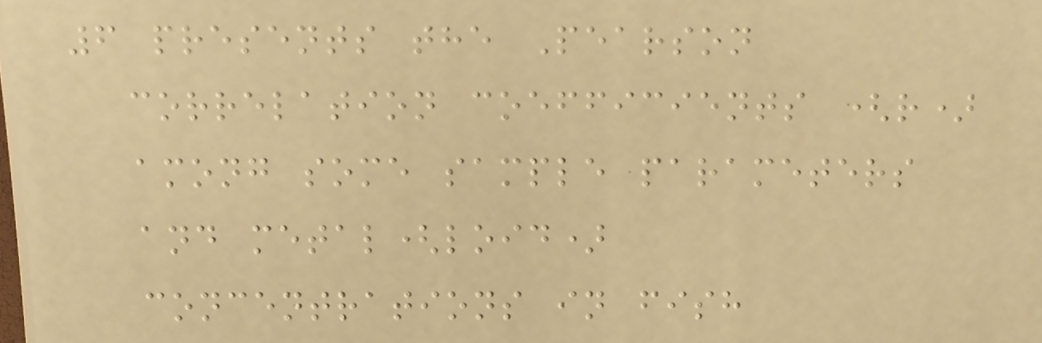6 presents the Pearson
correlation coefficients (r)
among some sample parameters
and metal(loid)
concentrations in fish
